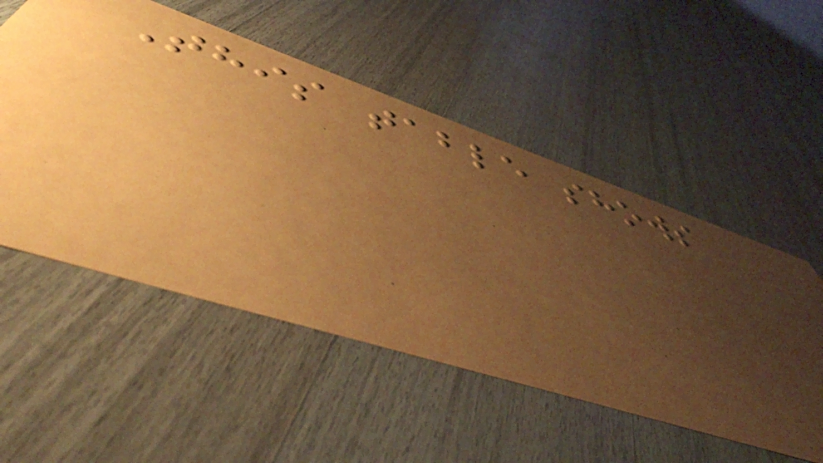This table shows
